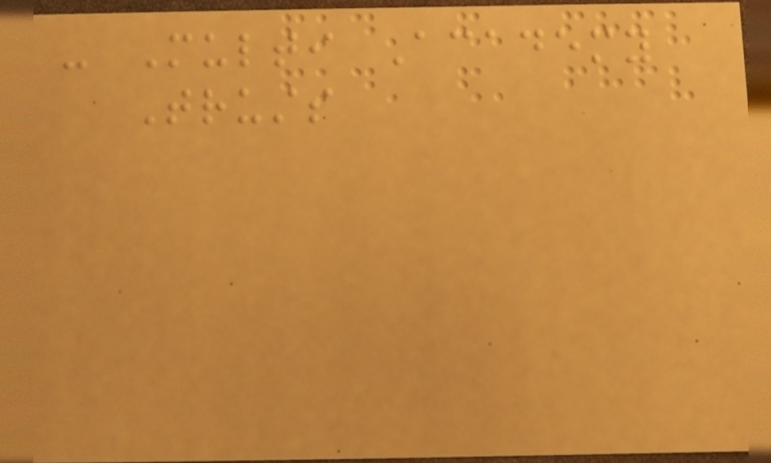- Multi Academy
Trusts
